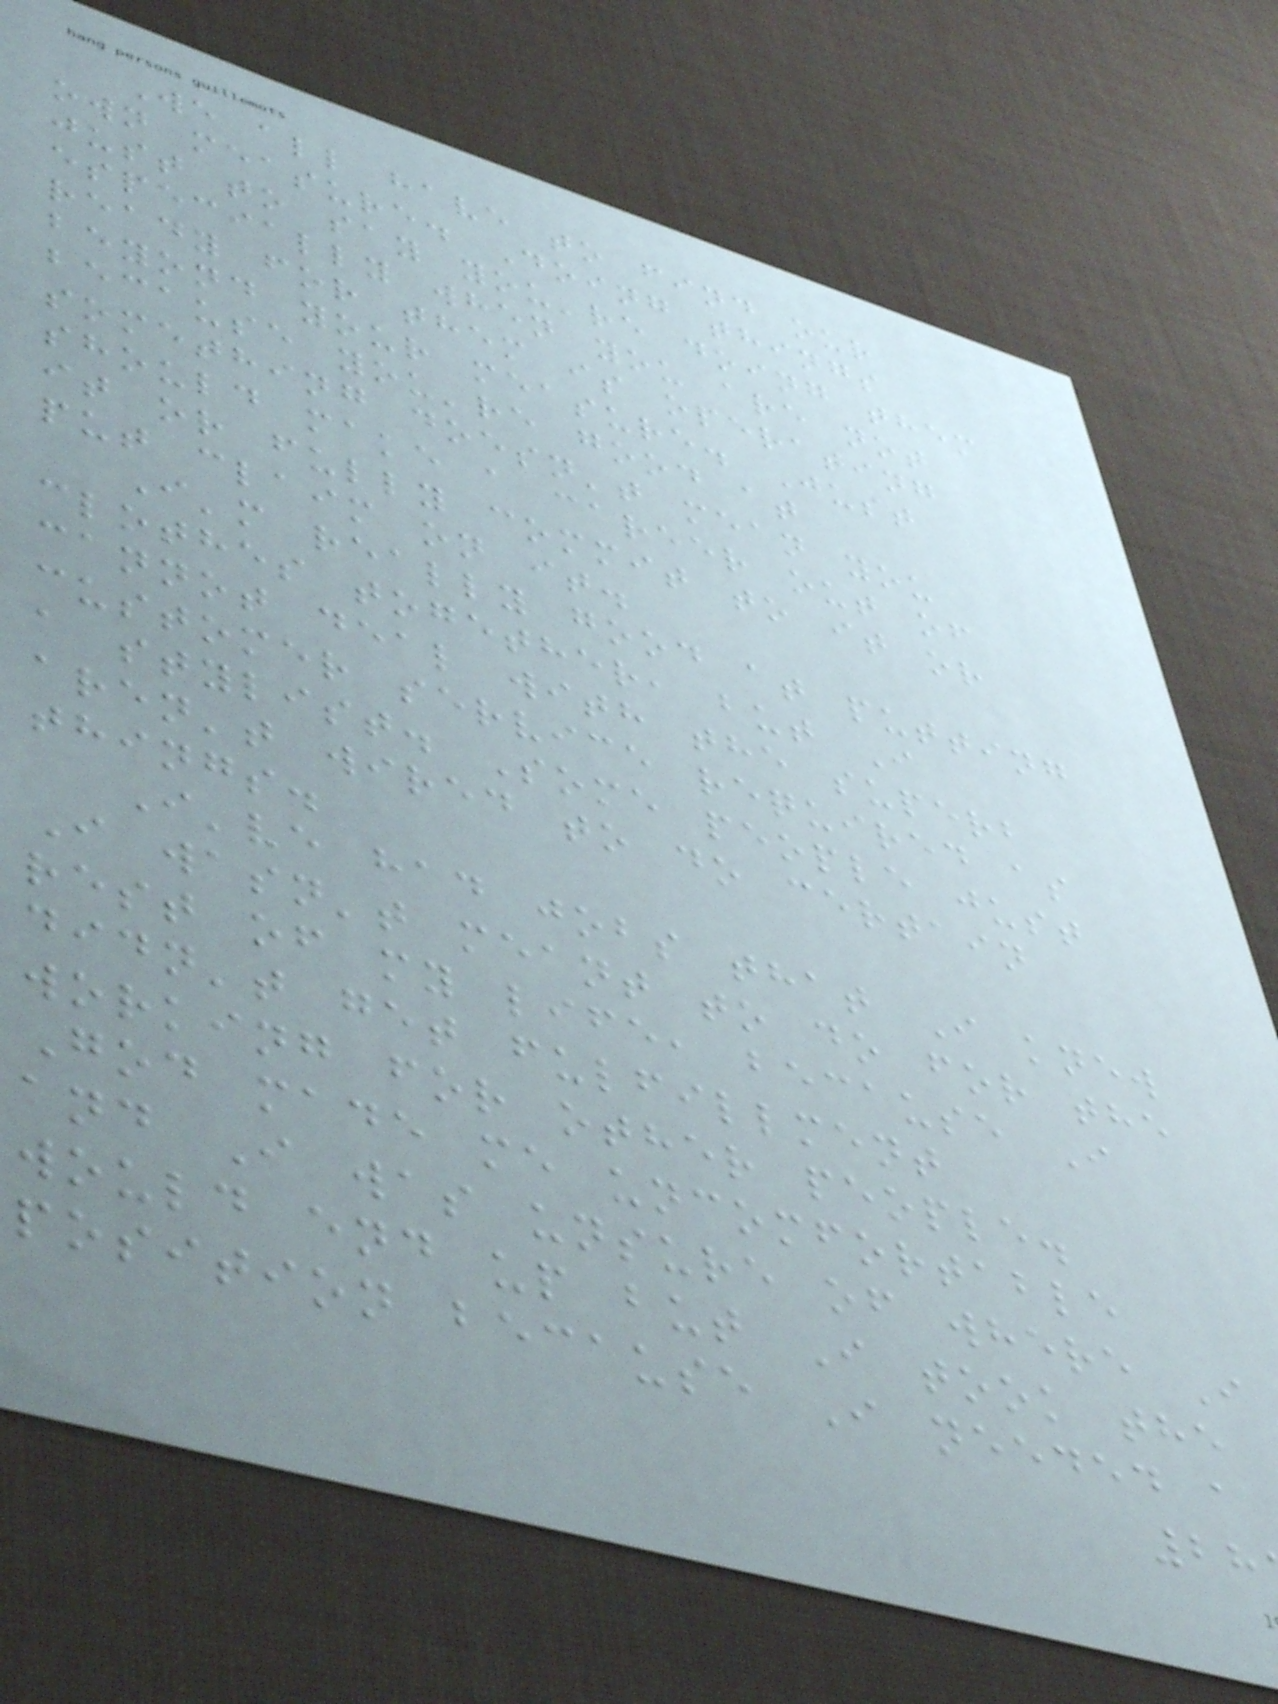We all have to find our
own measure. Doing things
just to say you're doing them
especially when you are not
ready for them is operating
beyond your measure. Just
because you're good at
something doesn't mean you
should make a career out of
it or fully commit to it or
put claim on it.
I'm really good at putting
clothes together, but I
cannot deal with the superb
customer service required as
a stylist. Some people just
aren't wired to do certain
things.
I've had jobs that I knew
I wasn't meant to do for the
rest of my life, because I
didn't get fulfillment
working for other people.
God made me uncomfortable
and I was unsure of where I
would end up but I took the
position because I needed a
